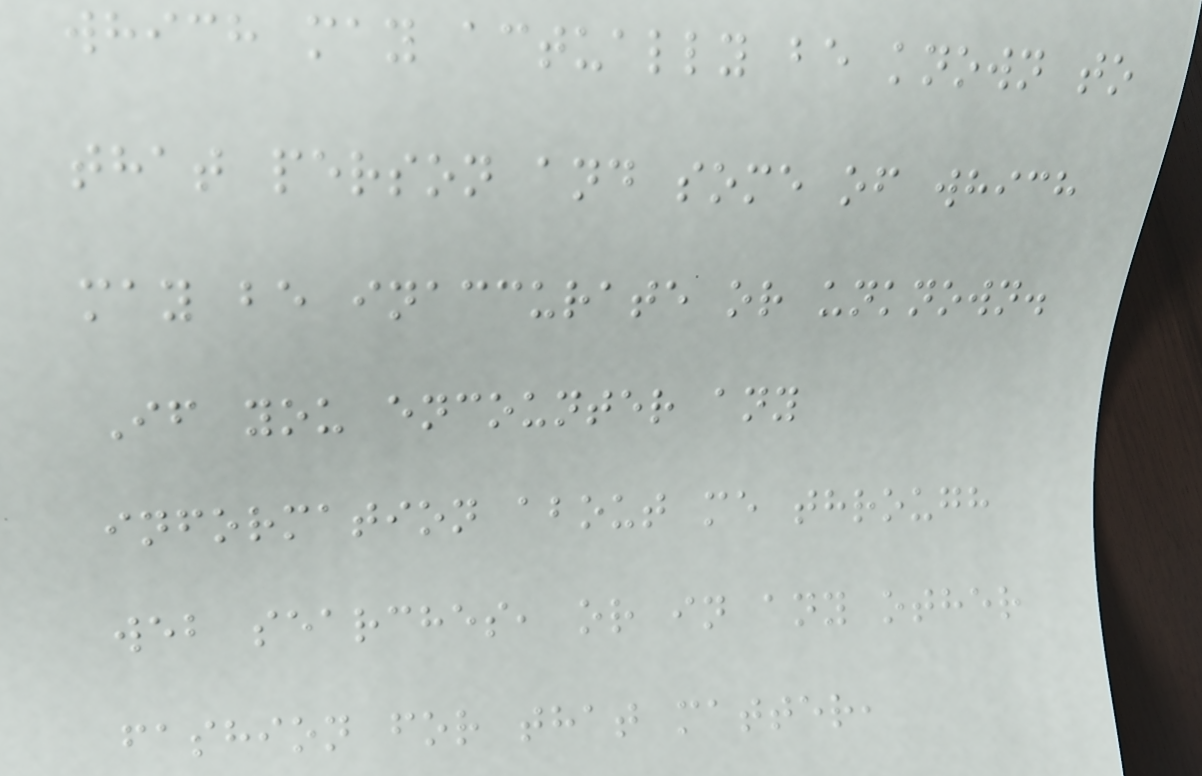which may actually be known to
that person and some of which
may be inaccurate or unknown.
If you encounter any
information about me through
web searches, or in any other
fashion for that matter,
